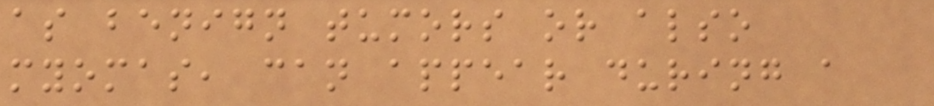as benign tumors or also
myomas, can appear during a
